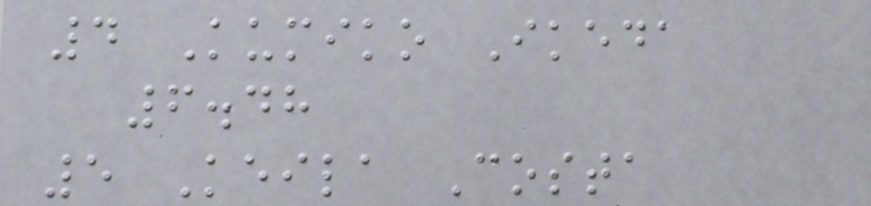4 Kumiko Ikeda
6.48
5 Keila Costa
